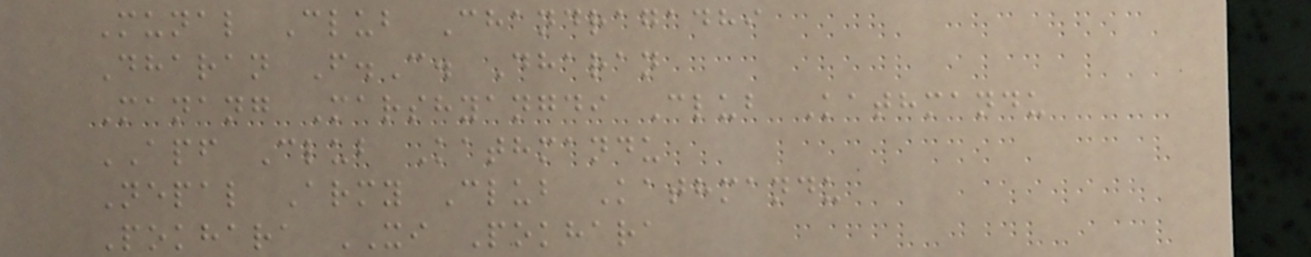Munal Club Chandragadhi
Dharan F.C. Dharan
Manang Marshyangdi Club Kathmandu
APF Club Kathmandu
Nepal Army Club Kathmandu
Pokhara XI Pokhara
